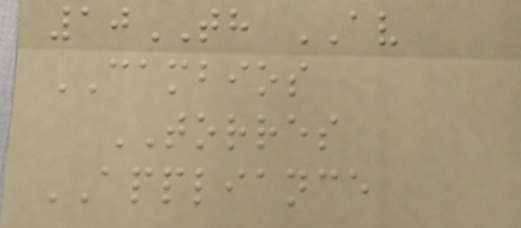10TH AV
CAMBIOS
TORRES
APPLIANCE
